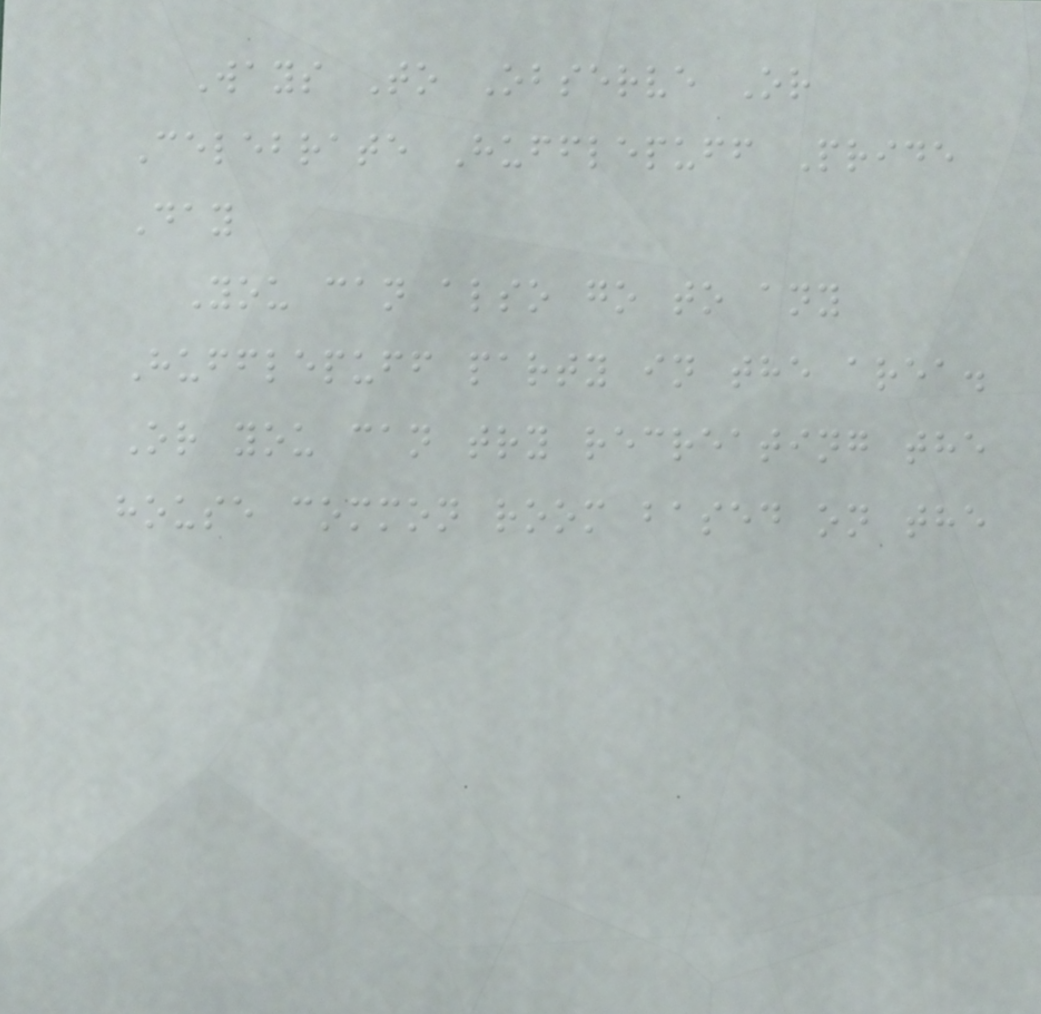Ways To Observe Or
Celebrate Hufflepuff Pride
Day
You can also go to any
Hufflepuff party in the area.
Or you can try recreating the
house common room based on the
